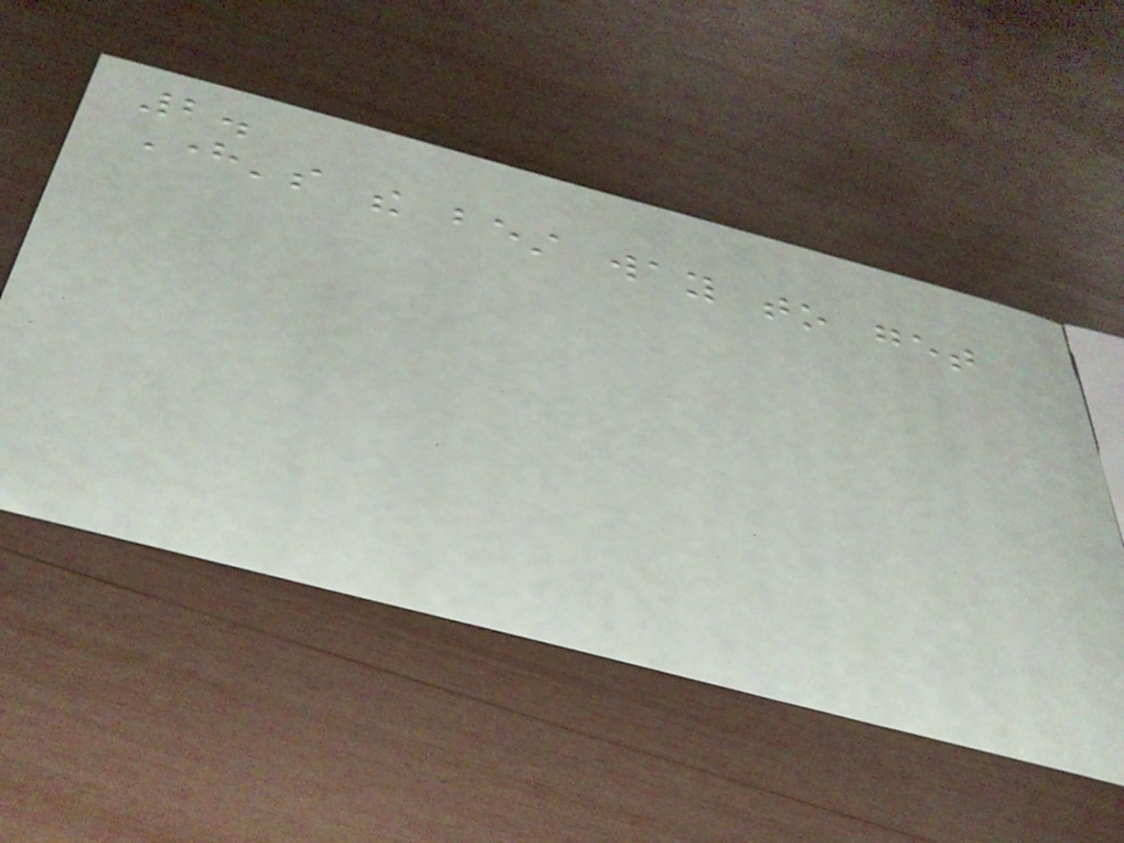2.
Here's the best way to get
